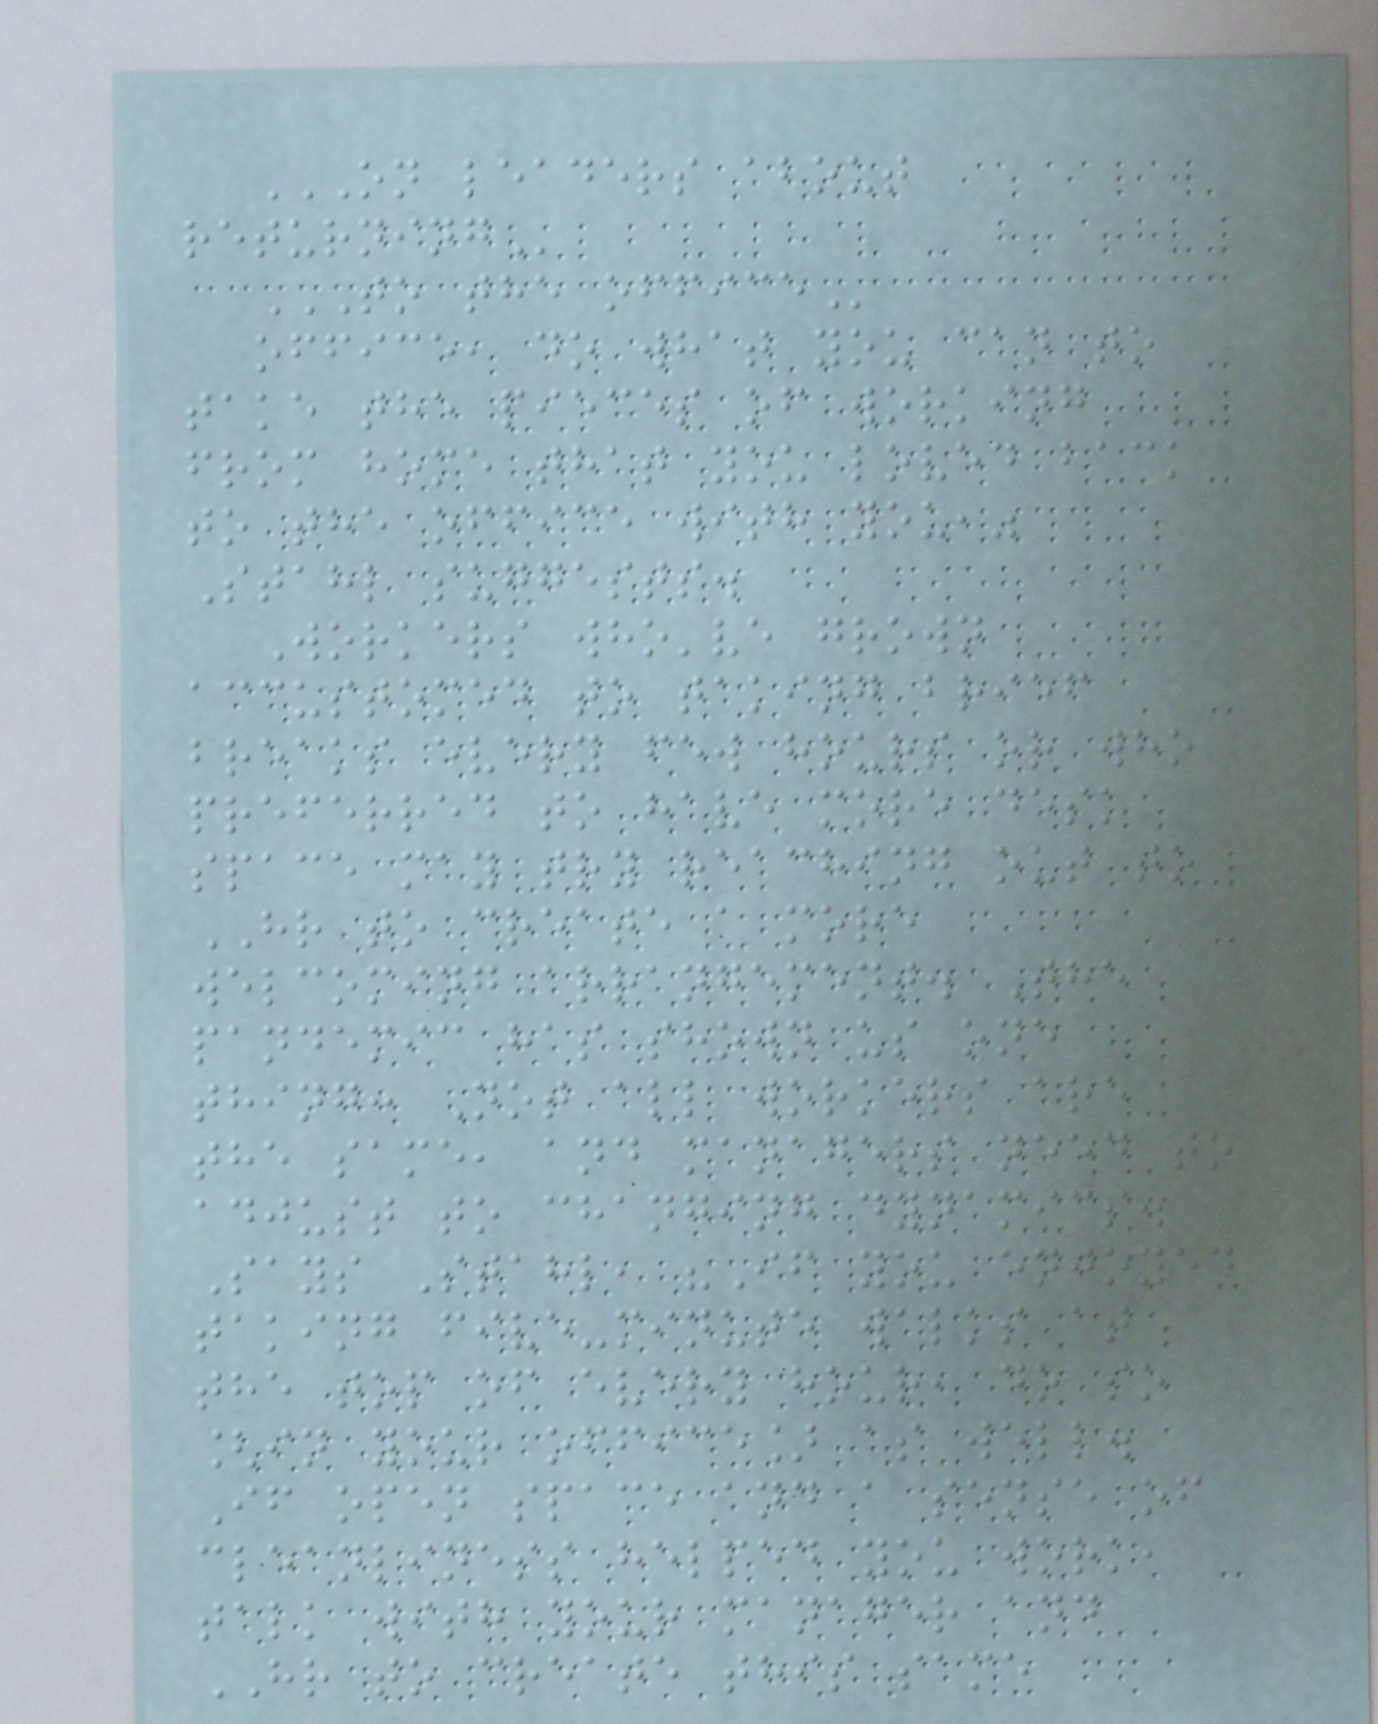ON LEADERS ABOUT
RETURNING
TO THE OFFICE
office, do what you can to
take the pieces of working
from home that you loved back
to the office with you,"
Stahl suggests.
Workers who've grown
accustomed to taking brief
breaks every few hours or who
preferred to have more desk
space may try reaching out to
HR to create a more
welcoming arrangement. The
pandemic has shown us one
thing: Not all workers are
the same, and managers need to
adjust to changing dynamics.
Says Stahl, "If you enjoyed
taking five-minute walks at
the top of every hour, do so
[in your office] as well.
If open space and a sense of
cleanliness helped you work,
talk with your manager and
HR to create this same
